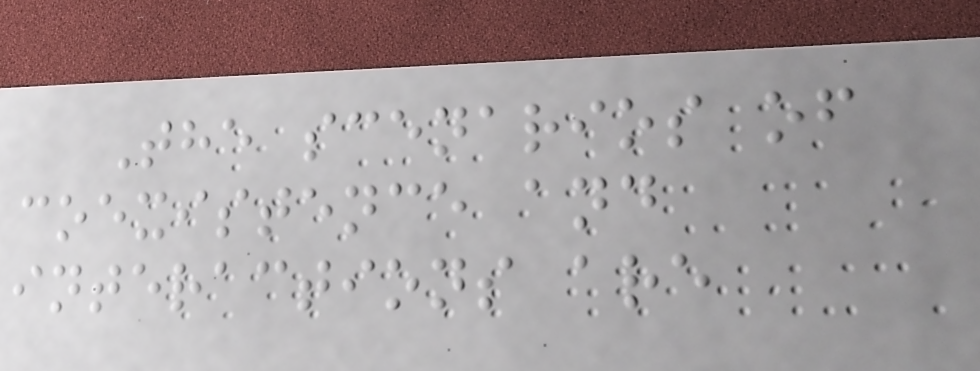The scenarios of
coexistence and
interactions are
